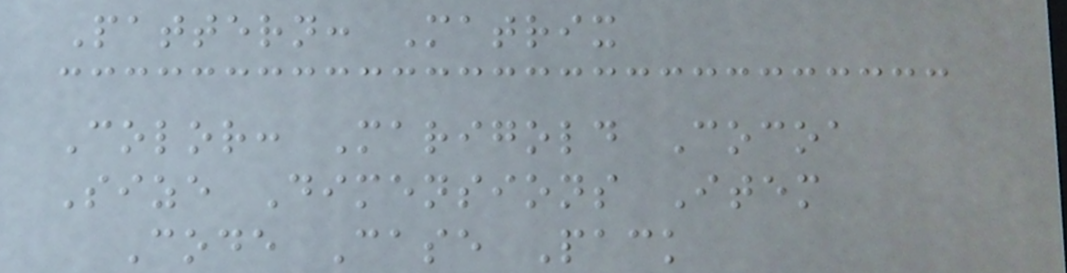Pattern: Matrix
Color: Marigold Cocoa
Size Dimensions Item
Code Case Pack
